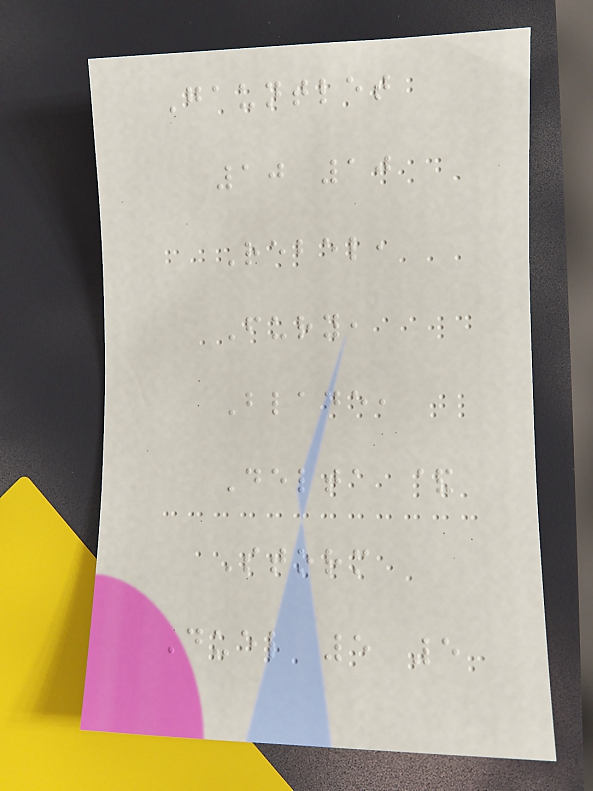Gauntlet
10 10
Rebel,
Fury,
Blade,
Delta &
Storm
Duel 5 5
